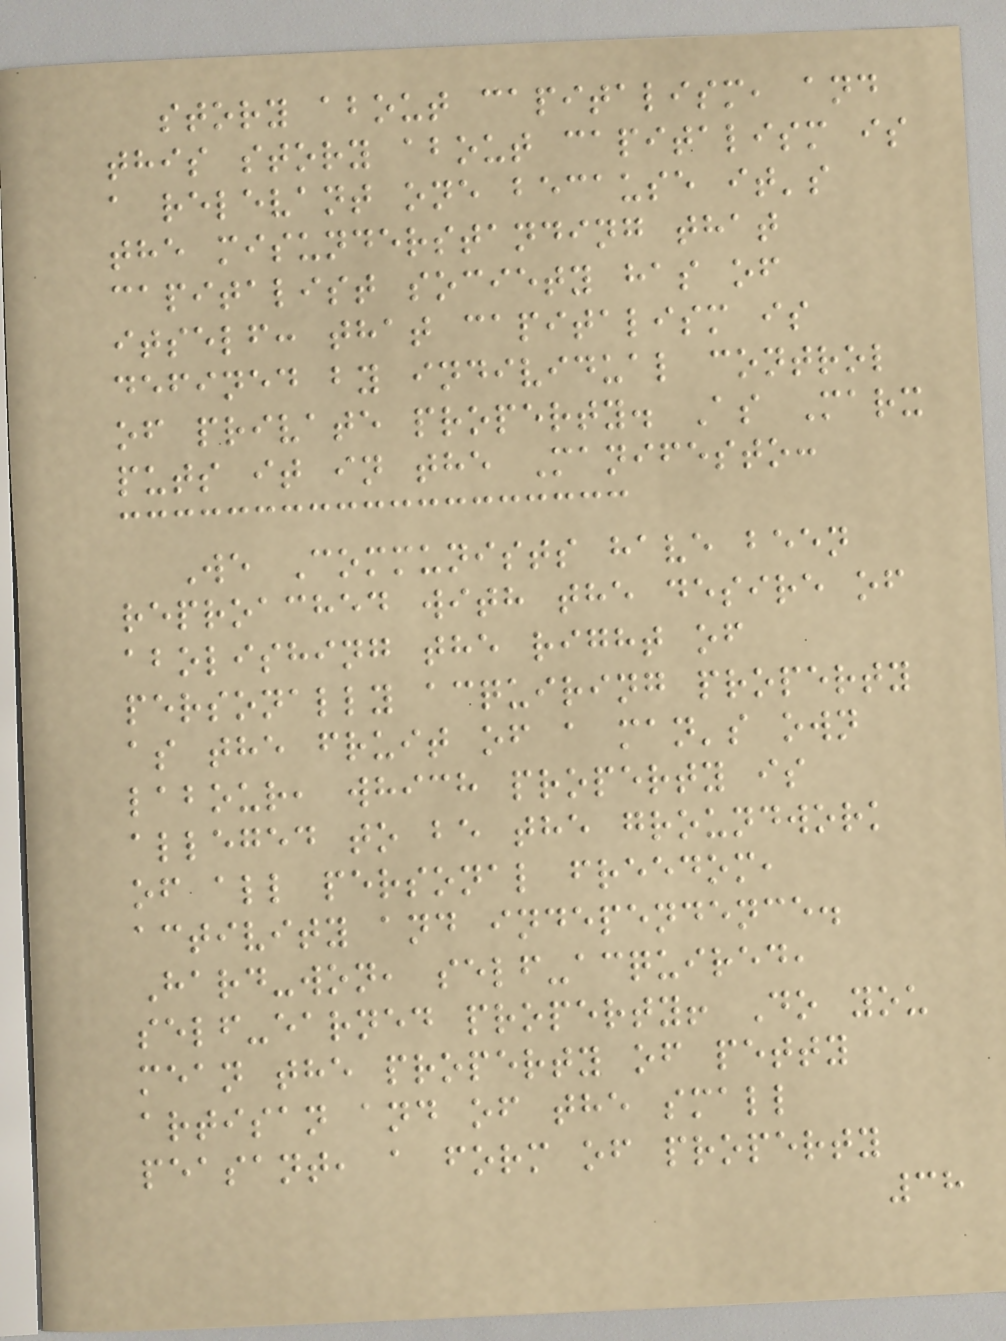story about capitalism, and
this story about capitalism is
a relevant one because it's
the misunderstanding that
capitalist society has of
itself: that capitalism is
defined by individual control
of private property. As Marx
puts it in the Manifesto:
We Communists have been
reproached with the desire of
abolishing the right of
personally acquiring property
as the fruit of a man's own
labour, which property is
alleged to be the groundwork
of all personal freedom,
activity and independence.
Hard-won, self-acquired,
self-earned property! Do you
mean the property of petty
artisan and of the small
peasant, a form of property
38
